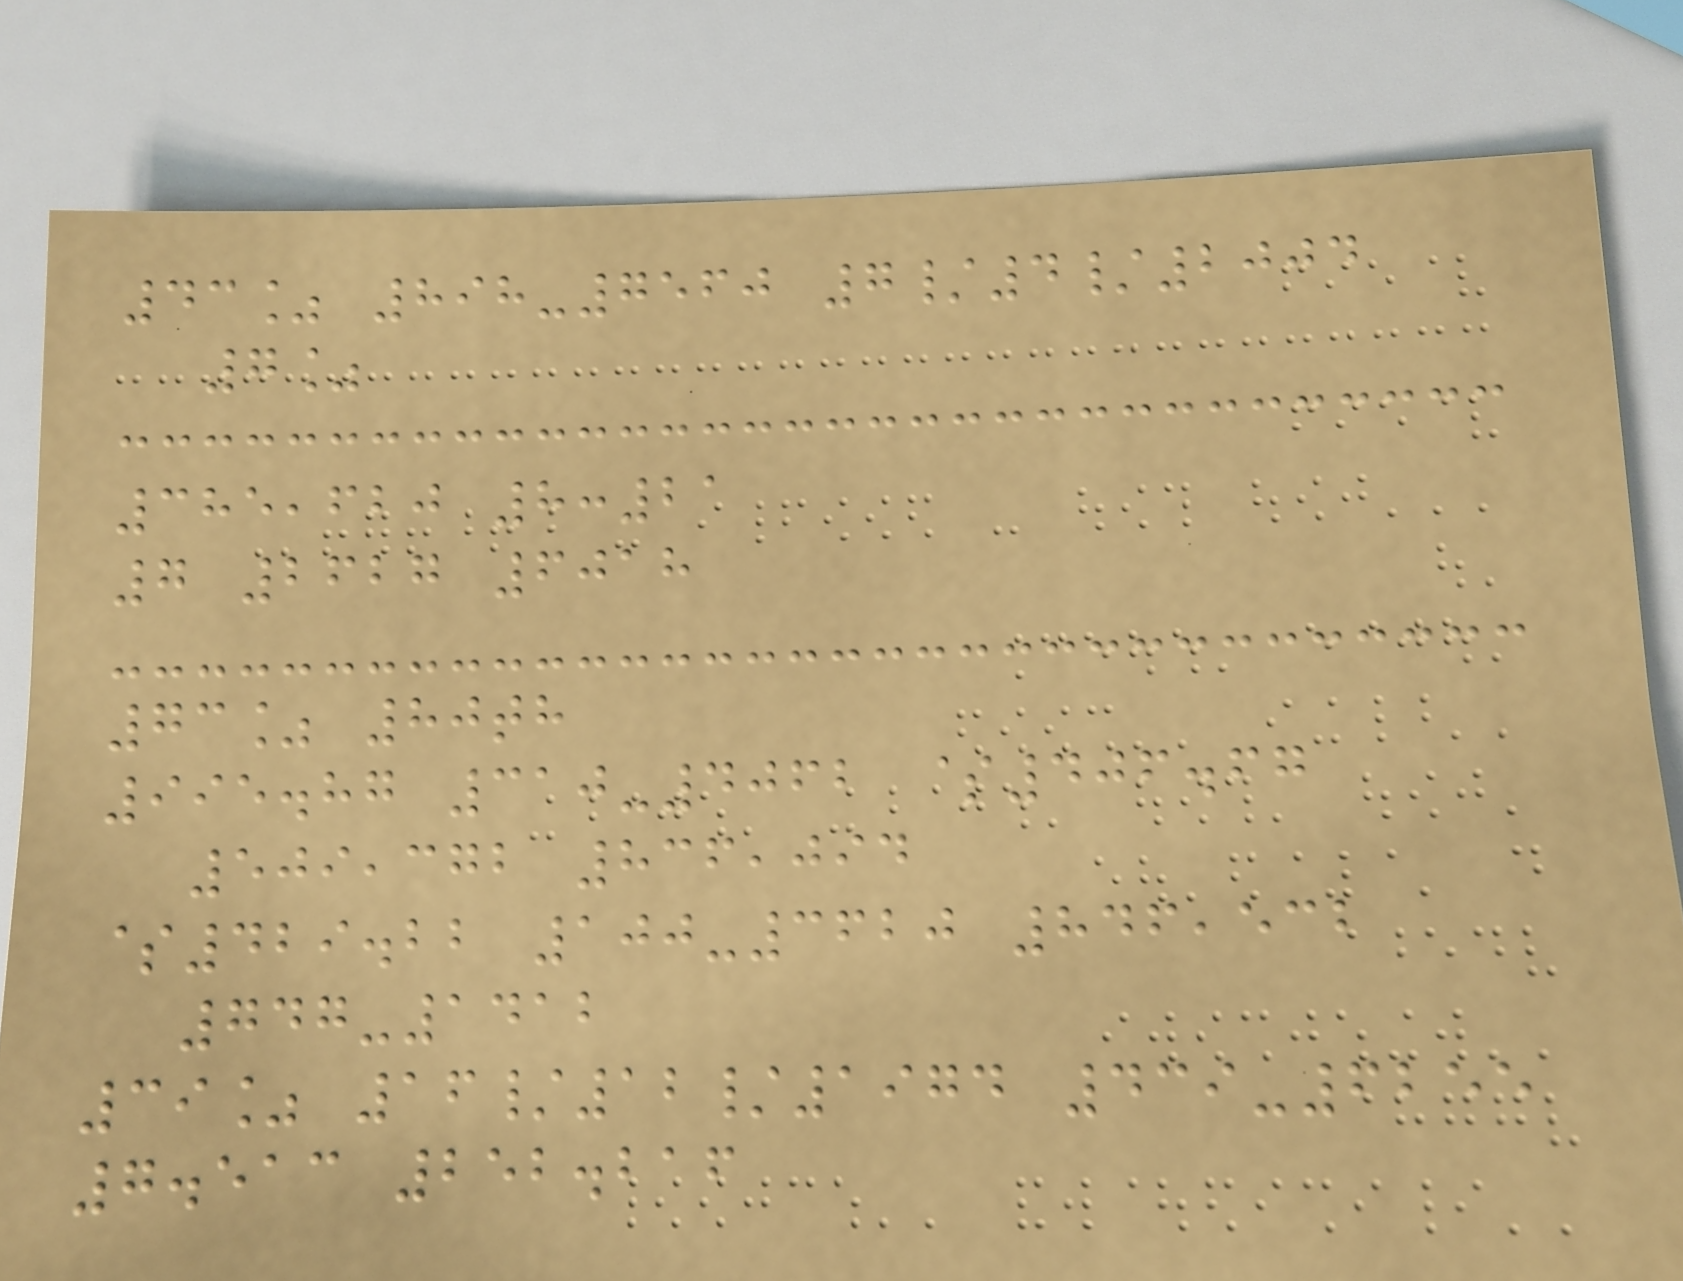43% 898-7560 7/4/2004
7%
385,620 8:21
7 2627 6018
73% 80th
995.87 310-4062 $406.67
509,372 836,094
$429.22 100-3620 846,532
747-1412
39% 16/12/1974 439-6255
7.513 252.216
